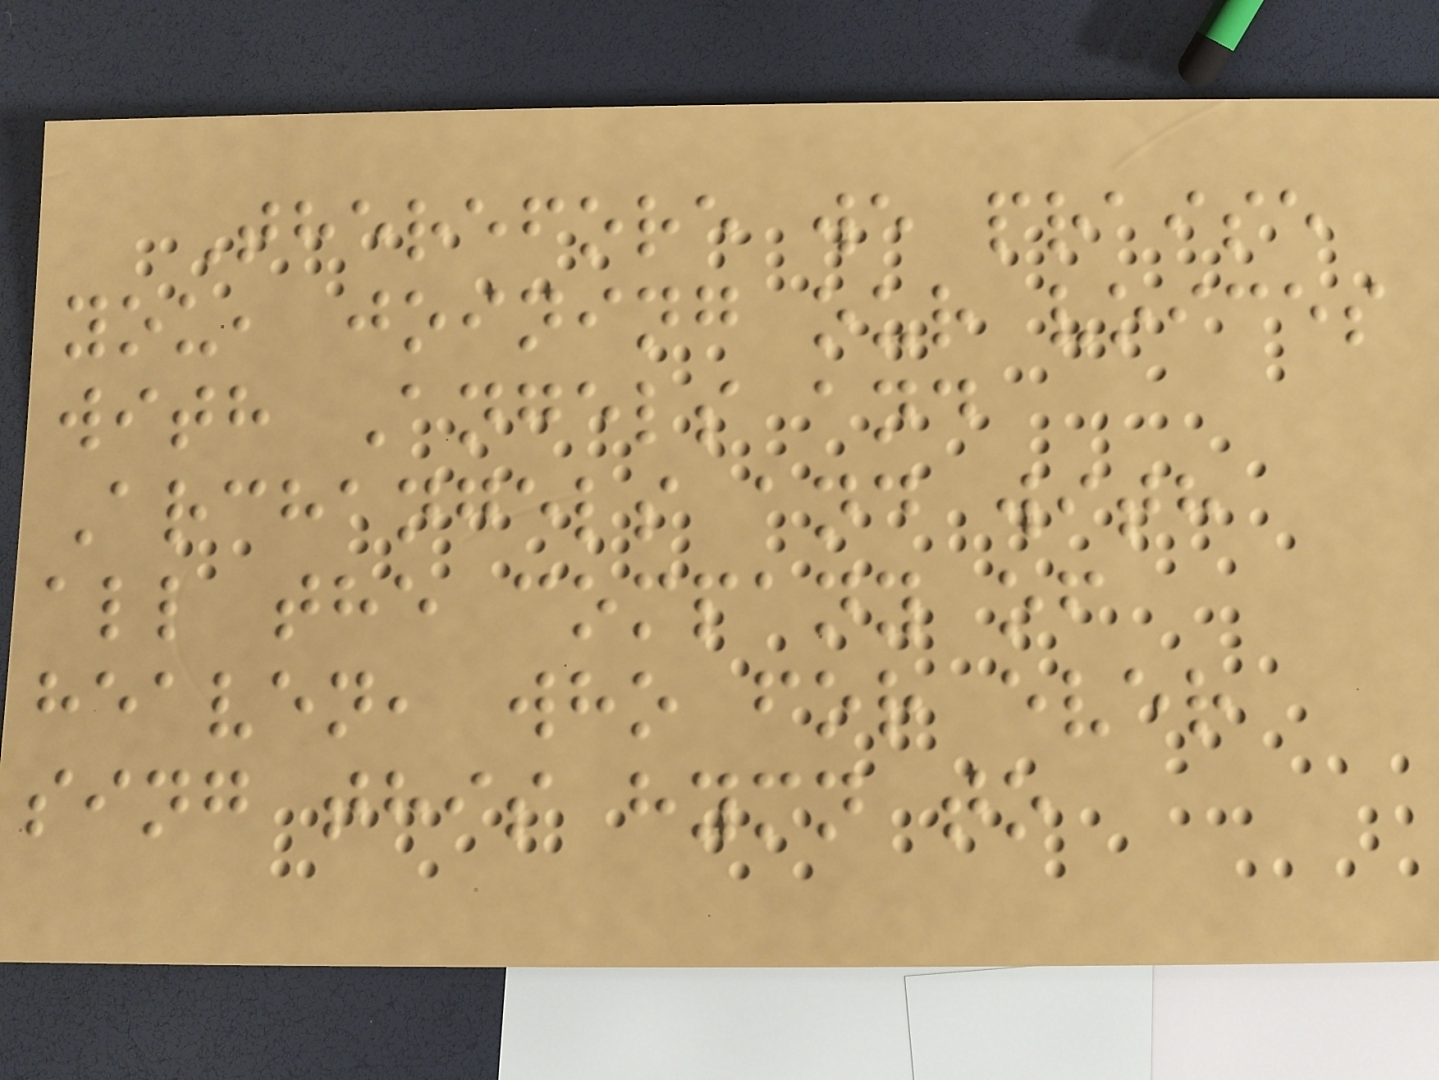Therefore we praise
you, joining our voices
with Angels and
Archangels and with
all the company of
heaven, who for ever
sing this hymn to
